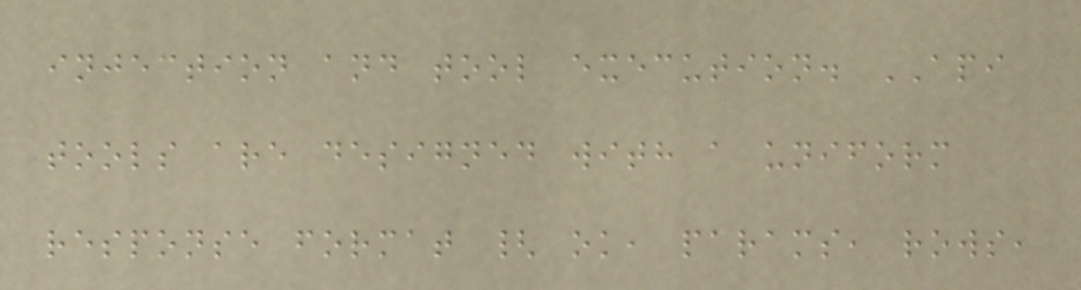injection and tool execution. API
tools are designed with a uniform
response format { ok, params, rows,
